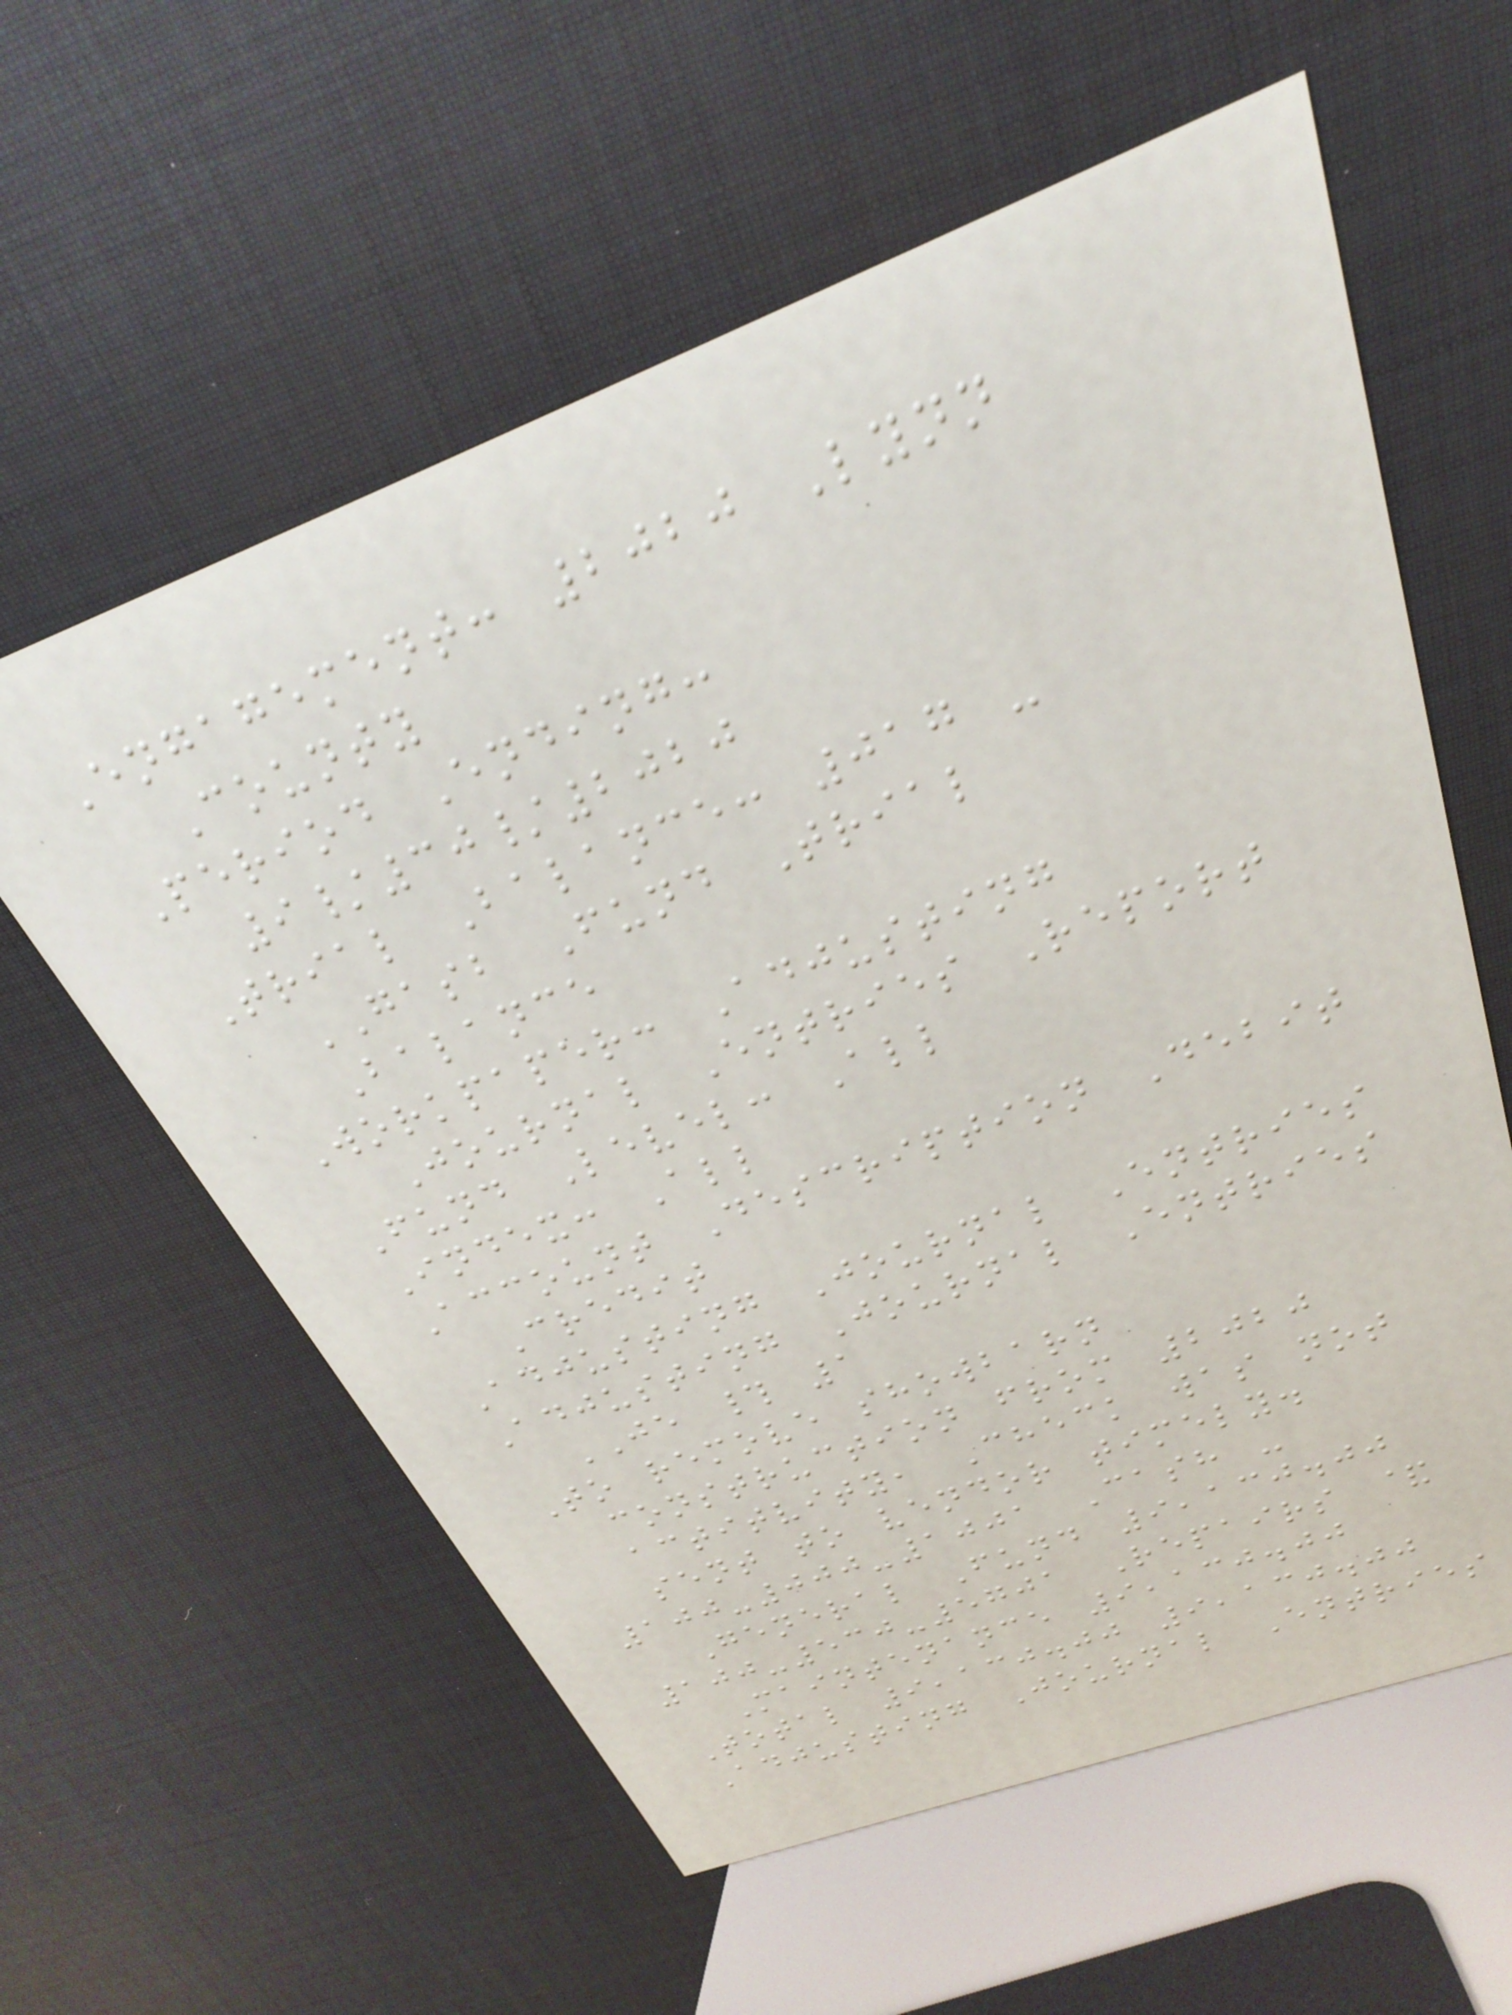Engagement: 2020 Lynn
County
Period Ending:
9/30/2020
Trial Balance: 017 -
GASB Fund Trial
Balance
Workpaper: Adjusting
Journal Entries Report
Fund Level: All
Index: All
Account Description Debit
Credit
Adjusting Journal Entries
Adjusting Journal Entries
JE # 1
To remove showbarn
construction from 2020
actitvity, Check was not
sent to vendor timely.
100-000-1001 Cash -
General Fund 9,130.00
100-530-5701 Repairs &
Maintenance 9,130.00
Total 9,130.00 9,130.00
Adjusting Journal Entries
